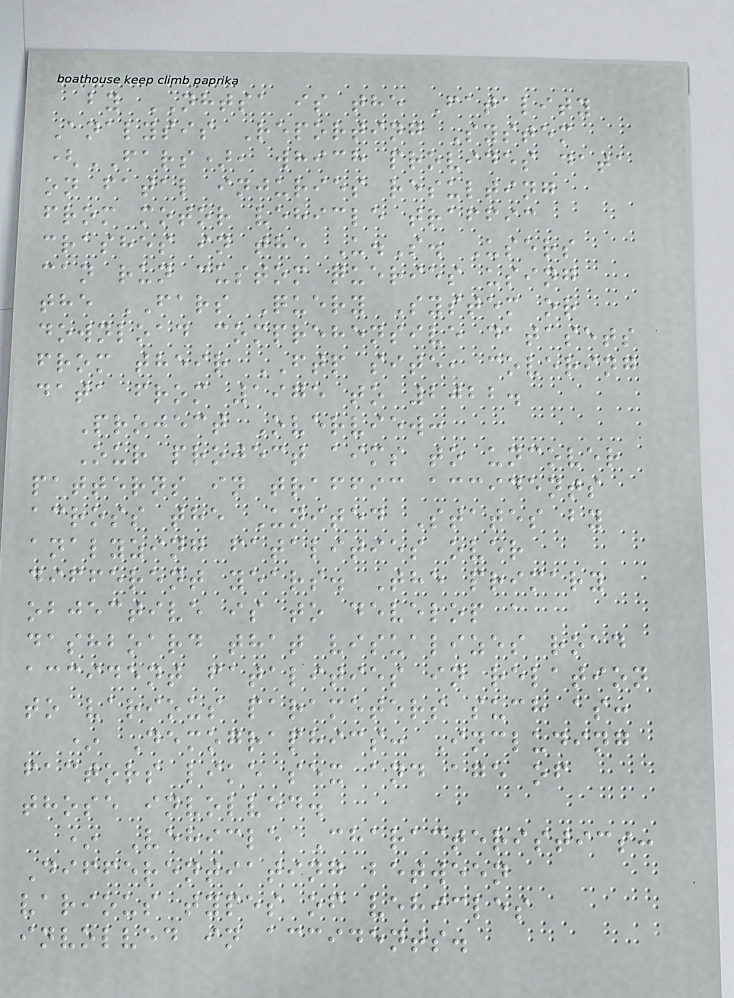by NHTSA is the Fatality
Analysis Reporting System
(FARS), which provides data
on fatal injuries resulting
from motor vehicle traffic
crashes in the U.S. Users
can run custom queries using
the FARS Query System or
download comprehensive datasets
from their FTP site, covering
data from 1975 to 2022.
Project Overview:
Our project aims to uncover
patterns in traffic accidents
across the United States by
analyzing fatalities over
different years. The primary
objective is to develop a
dashboard that visualizes road
accident fatalities in relation
to various parameters such as:
* Demographics: Including
factors like sex and age of
those involved.
* Vehicle Characteristics:
Differentiating between
various types of vehicles
involved in accidents.
